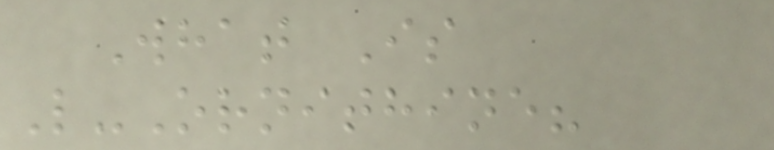What Is
L-Ornithine?
